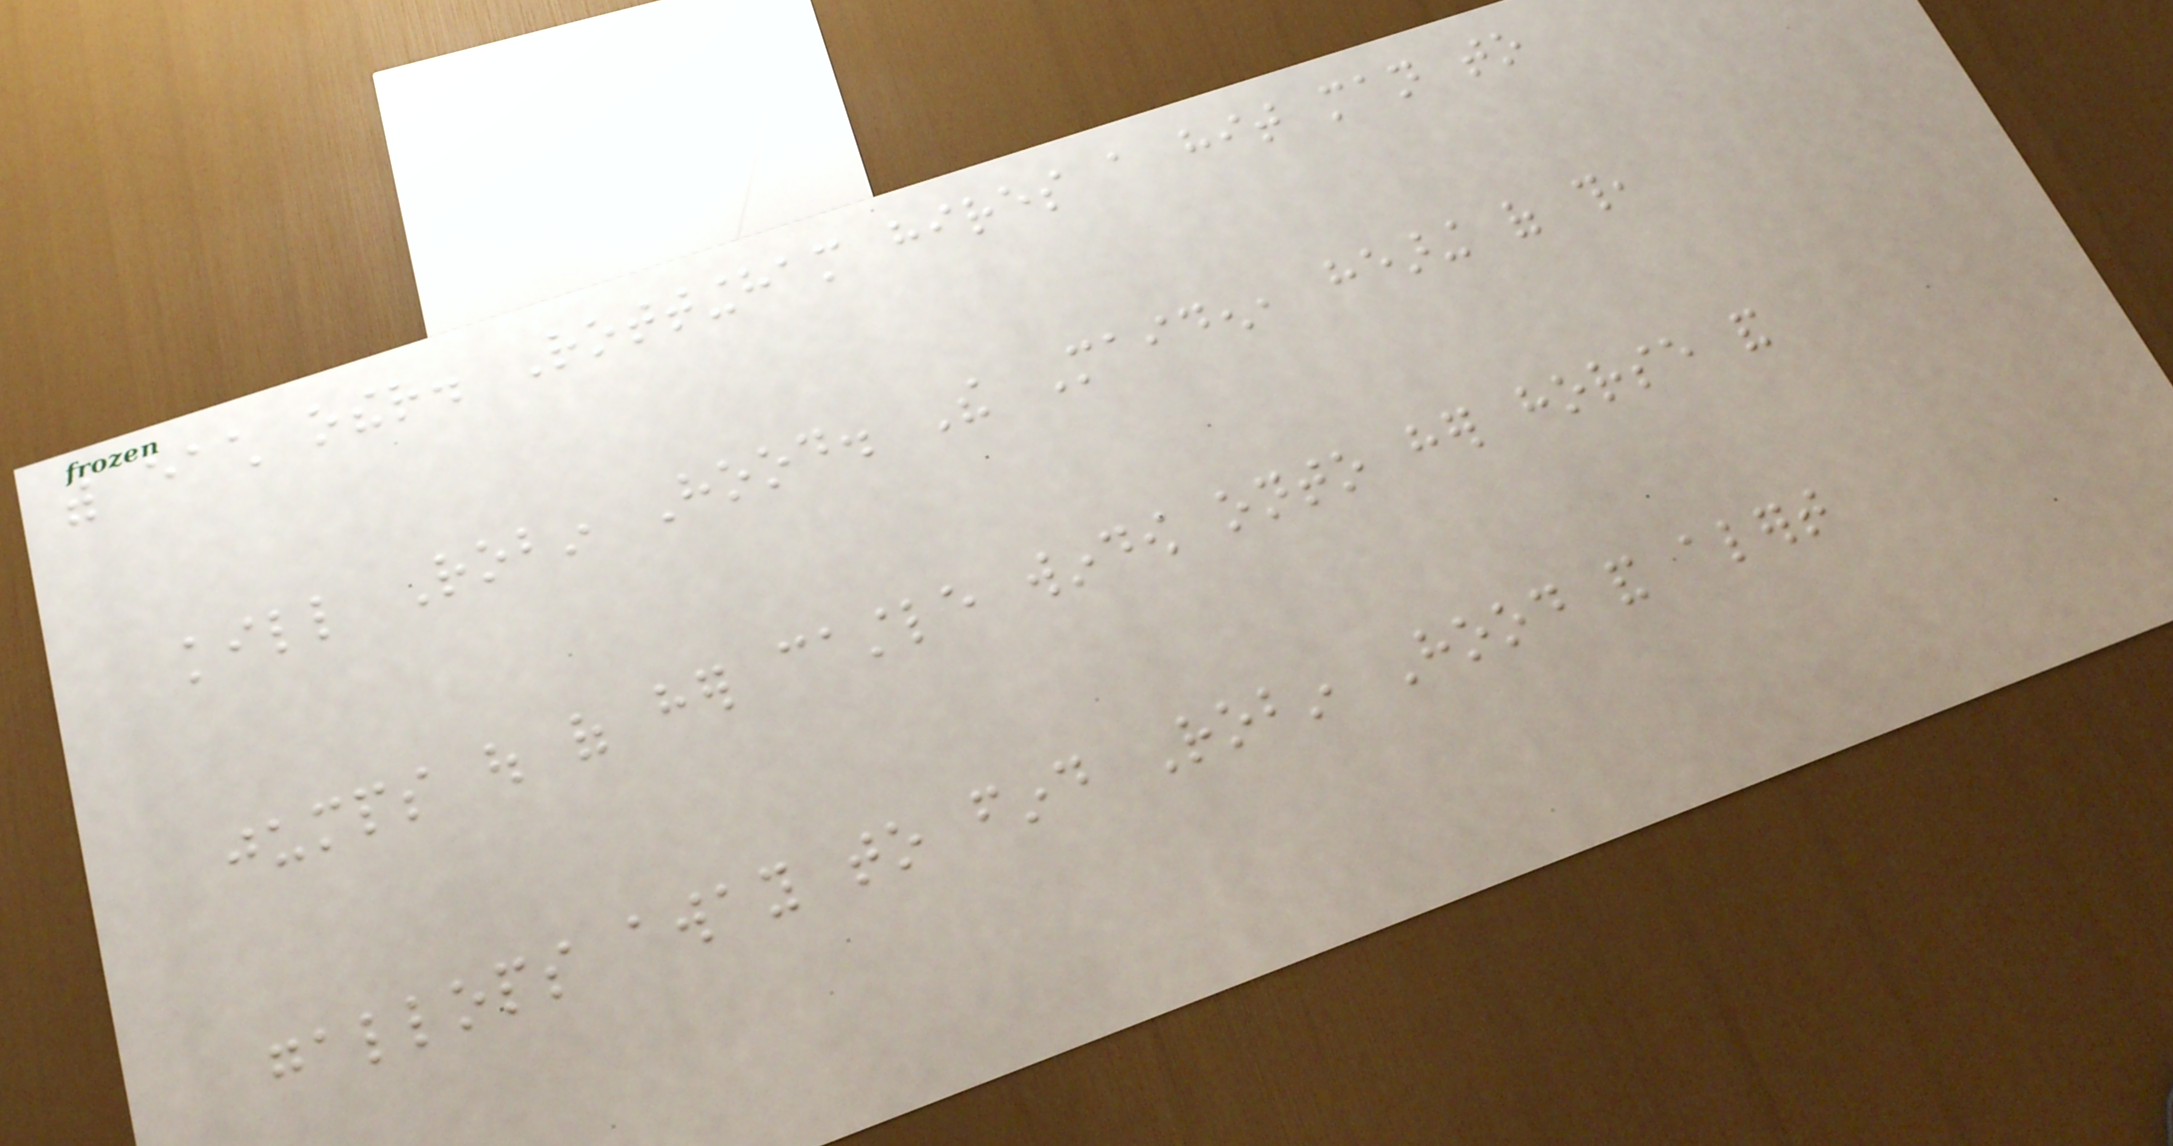with each other. Rottingham hires a hit man to
kill Robin Hood. The Maiden, hearing of this,
jumps out of her castle window onto her horse and
gallops away to find Robin Hood and alert
